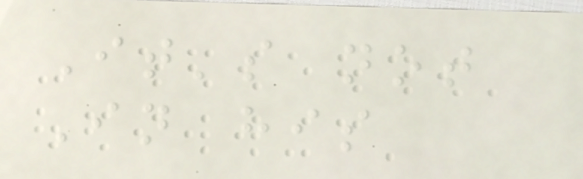It's not
In his
